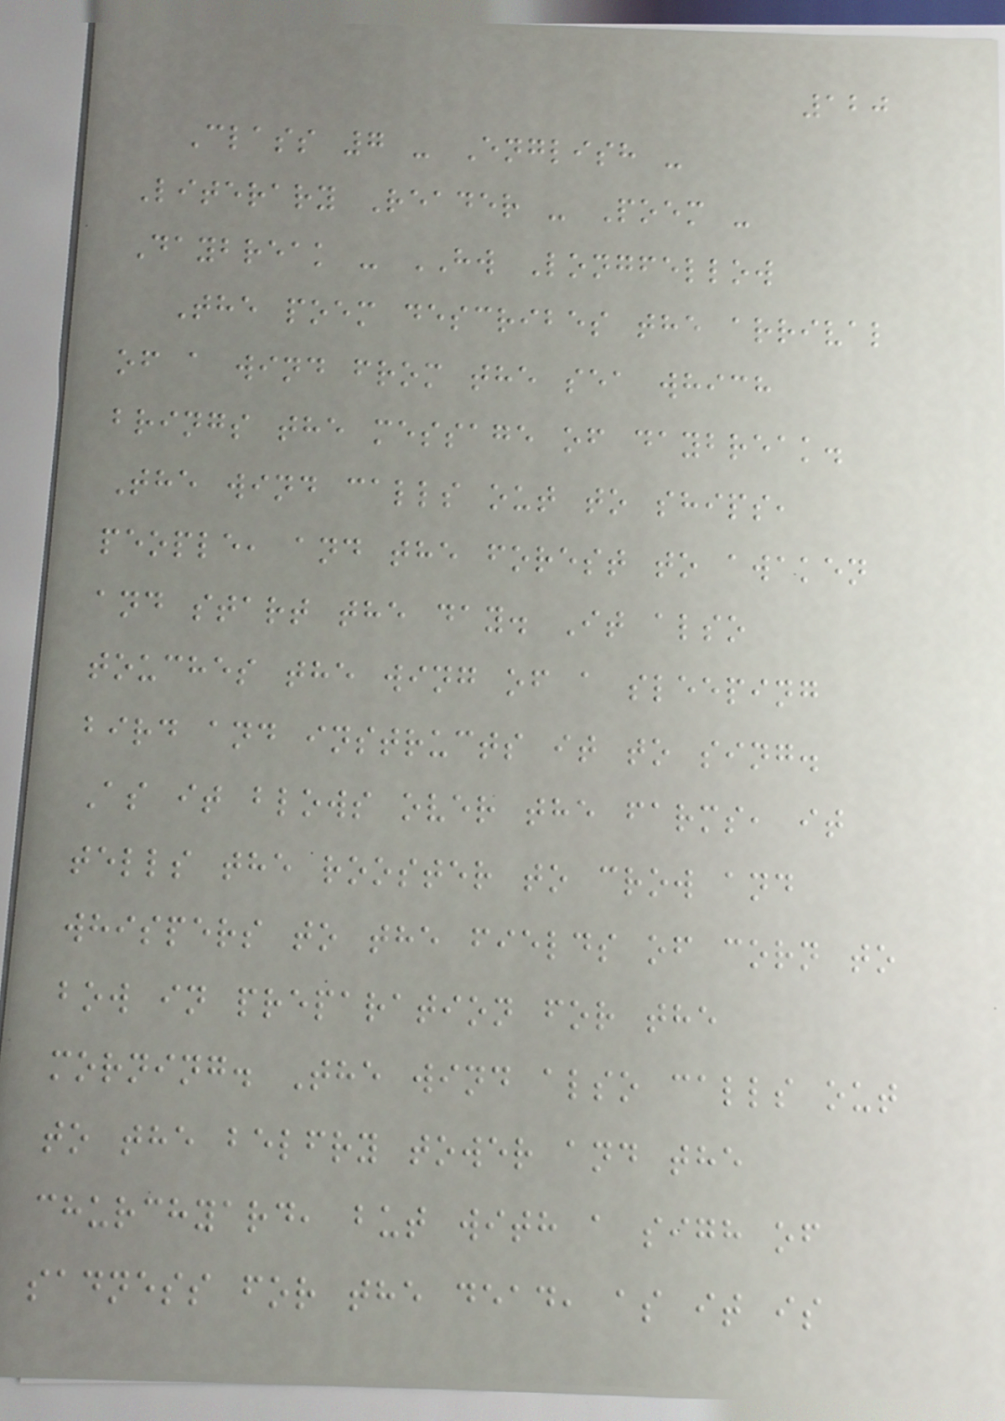120
Class 7 - English -
Literary Reader - Poem -
Daybreak - HW Longfellow
The poem describes the arrival
of a wind from the sea which
brings the message of daybreak.
The wind calls out to ships,
people, and the forest to awaken
and start the day. It also
touches the wing of a sleeping
bird and instructs it to sing.
As it blows over the farms, it
tells the rooster to crow and
whispers to the fields of corn to
bow in preparation for the
morning. The wind also calls out
to the belfry tower and the
churchyard, but with a sigh of
sadness for the dead, as it is
